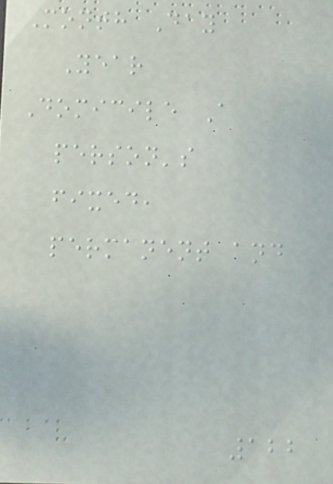Month Day
Year
Domicile A
person's
fixed,
permanent and
122
